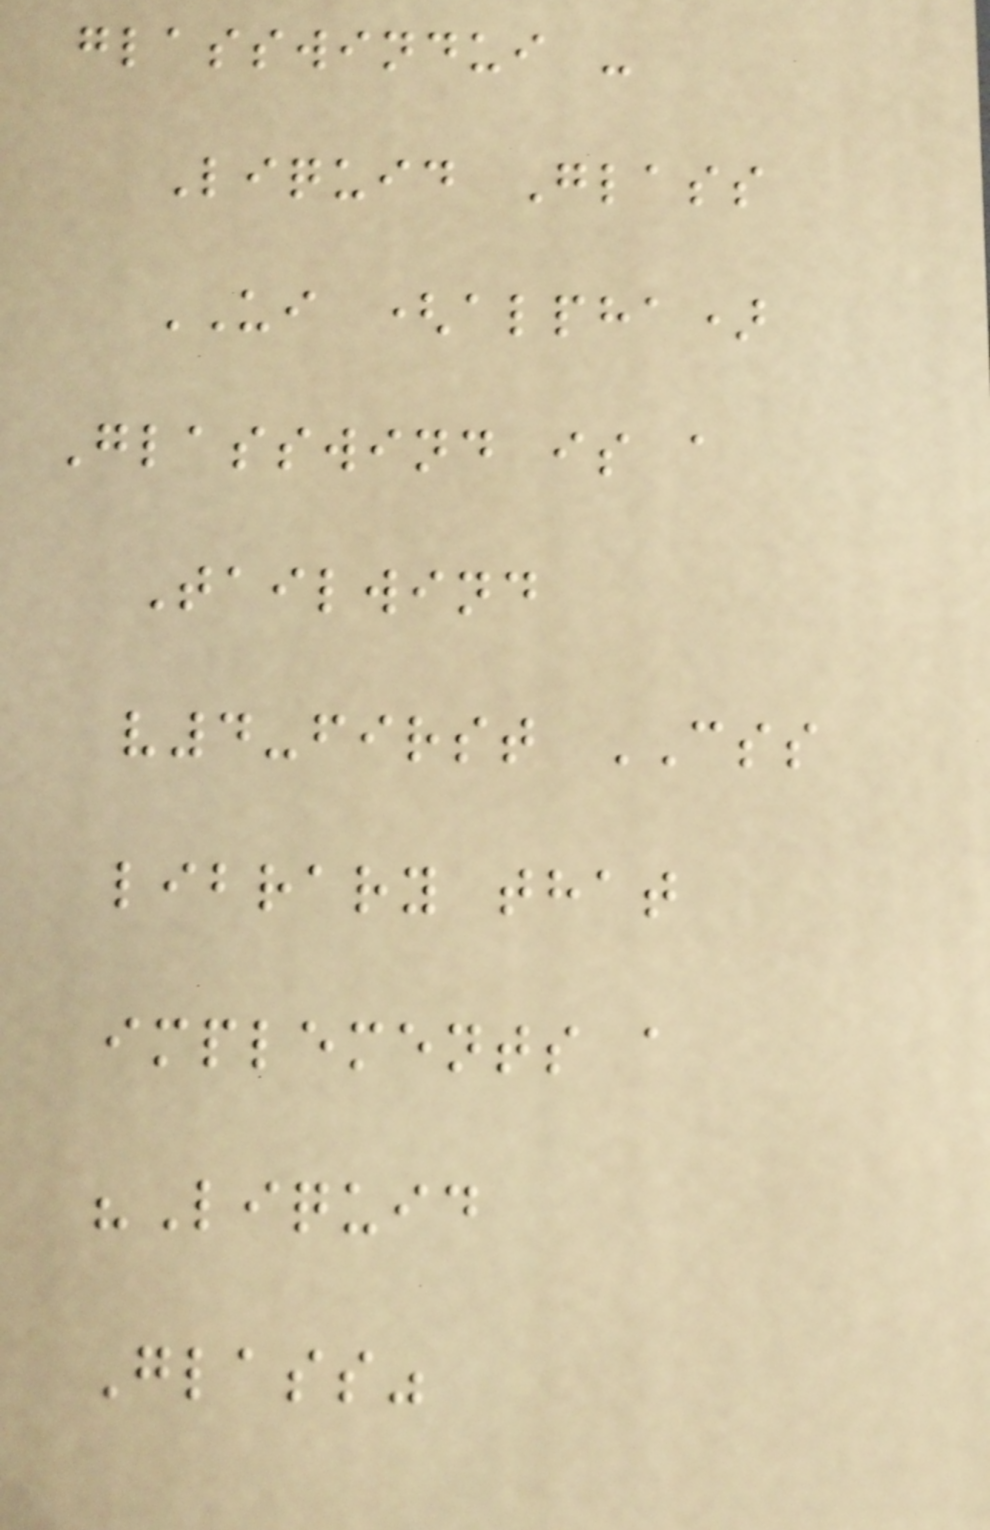glasswindui -
Liquid Glass
UI (alpha)
Glasswind is a
Tailwind
v4-first CSS
library that
implements a
"Liquid
Glass"
